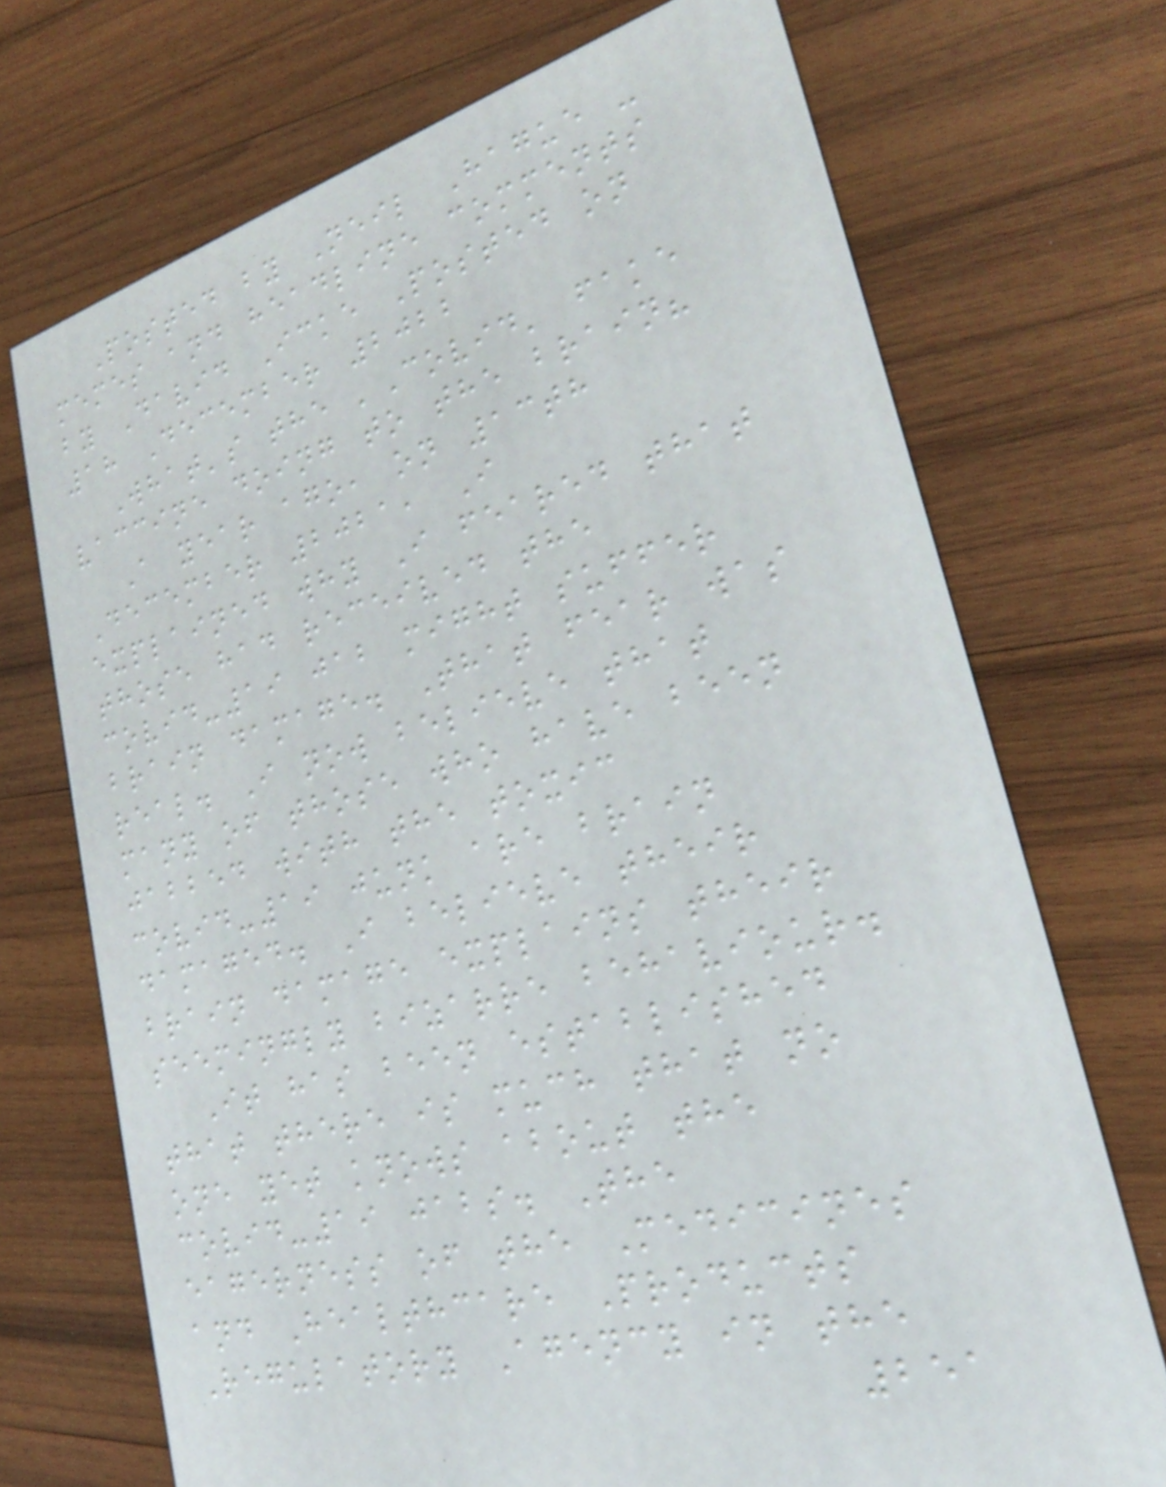Posted by Neil Hague -
memes and headline comments
by David Icke Posted on
18 December 2022
What's the 'Covid' fake
vaccine doing to the brain?
A year ago, on 13th
December 2021, I
explained why I feared that
those had received the
covid-19 jab might suffer
brain damage. That fear was
real. I now believe that
many of those who have been
jabbed with the toxic
covid-19 junk are brain
damaged. I believe their
brain damage explains their
seemingly bizarre behaviour.
It has been established
that there is much that no
one yet knows about the
covid-19 jabs. The
eagerness of the Medicines
and Healthcare Products
Regulatory Agency in the
251
